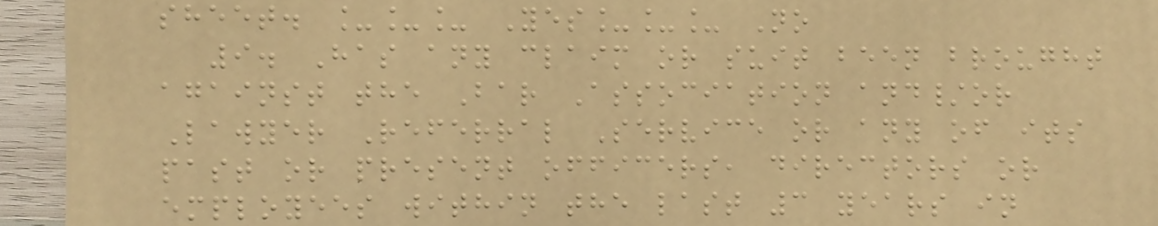sheet. ___ Yes___ No
9. Has any claim or suit been brought
against the Bar Association and/or
Lawyer Referral Service or any of its
past or present officers, directors or
employees within the last 3 years in
